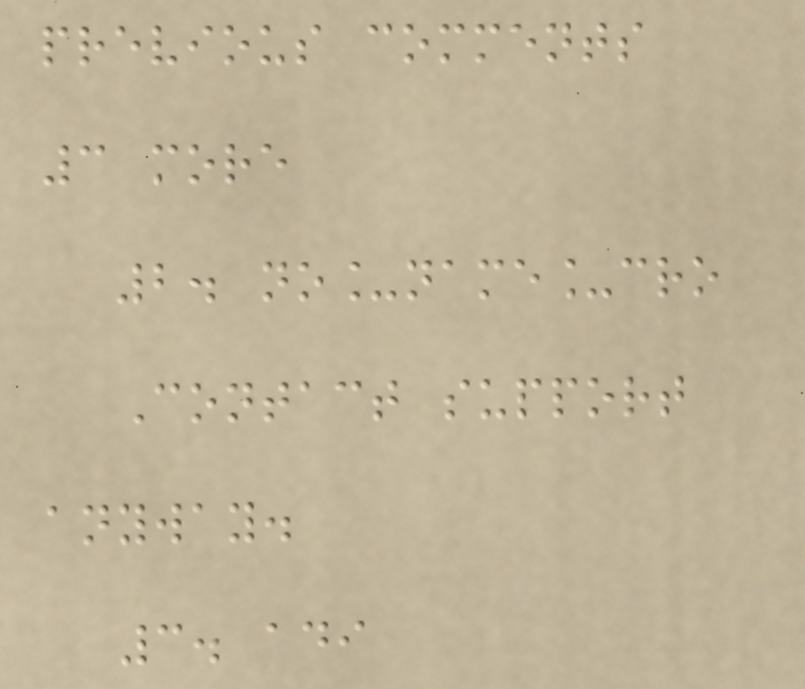previous comments
3 more
2. no_name_cro
Contact support
anyway.
3. adi
